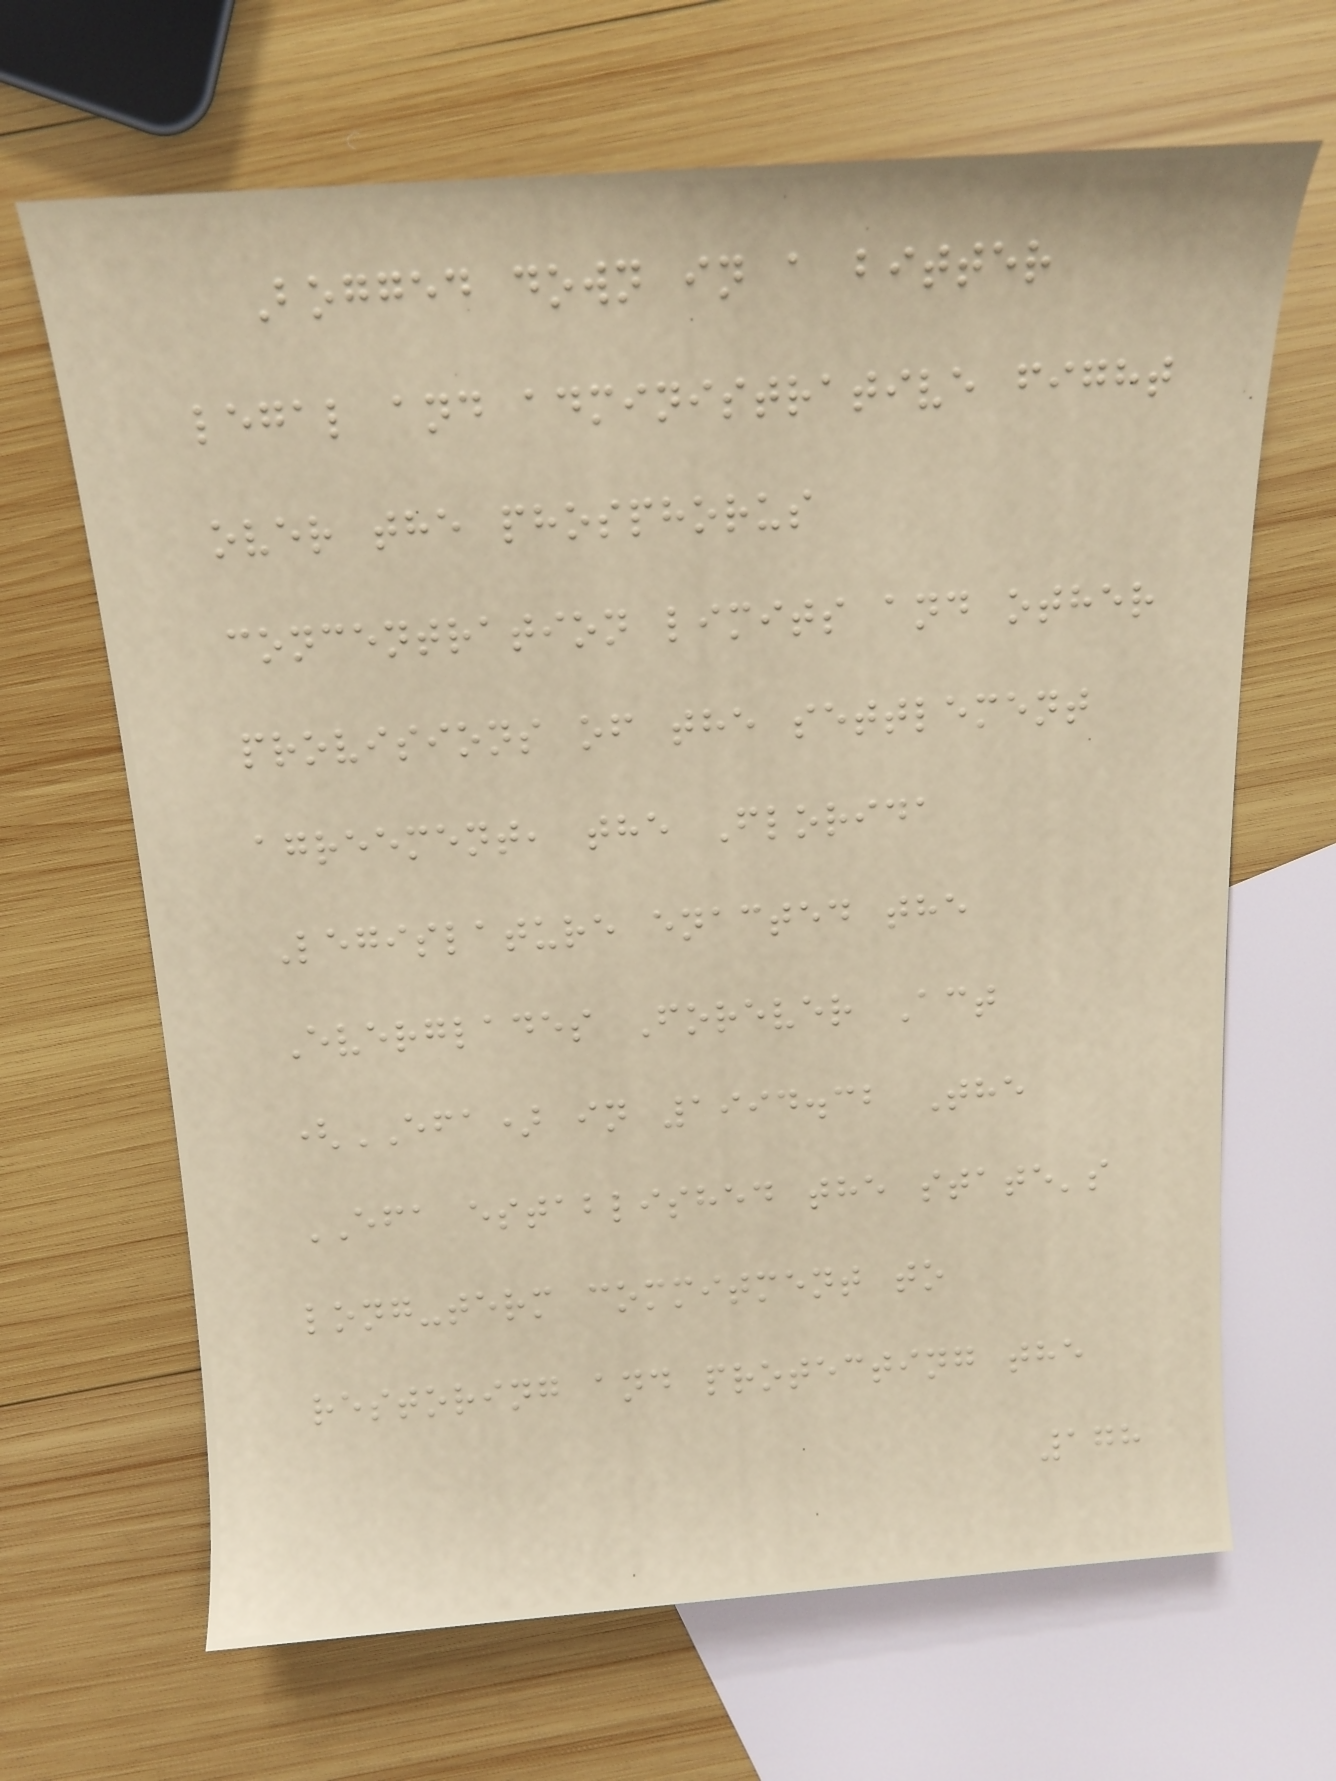Bogged down in a bitter
legal and administrative fight
over the phosphorus
concentration limits and other
provisions of the settlement
agreement, the Florida
Legislature enacted the
Everglades Forever Act
(EFA) in 1994.32 The
EFA established the state's
long-term commitment to
restoring and protecting the
178
